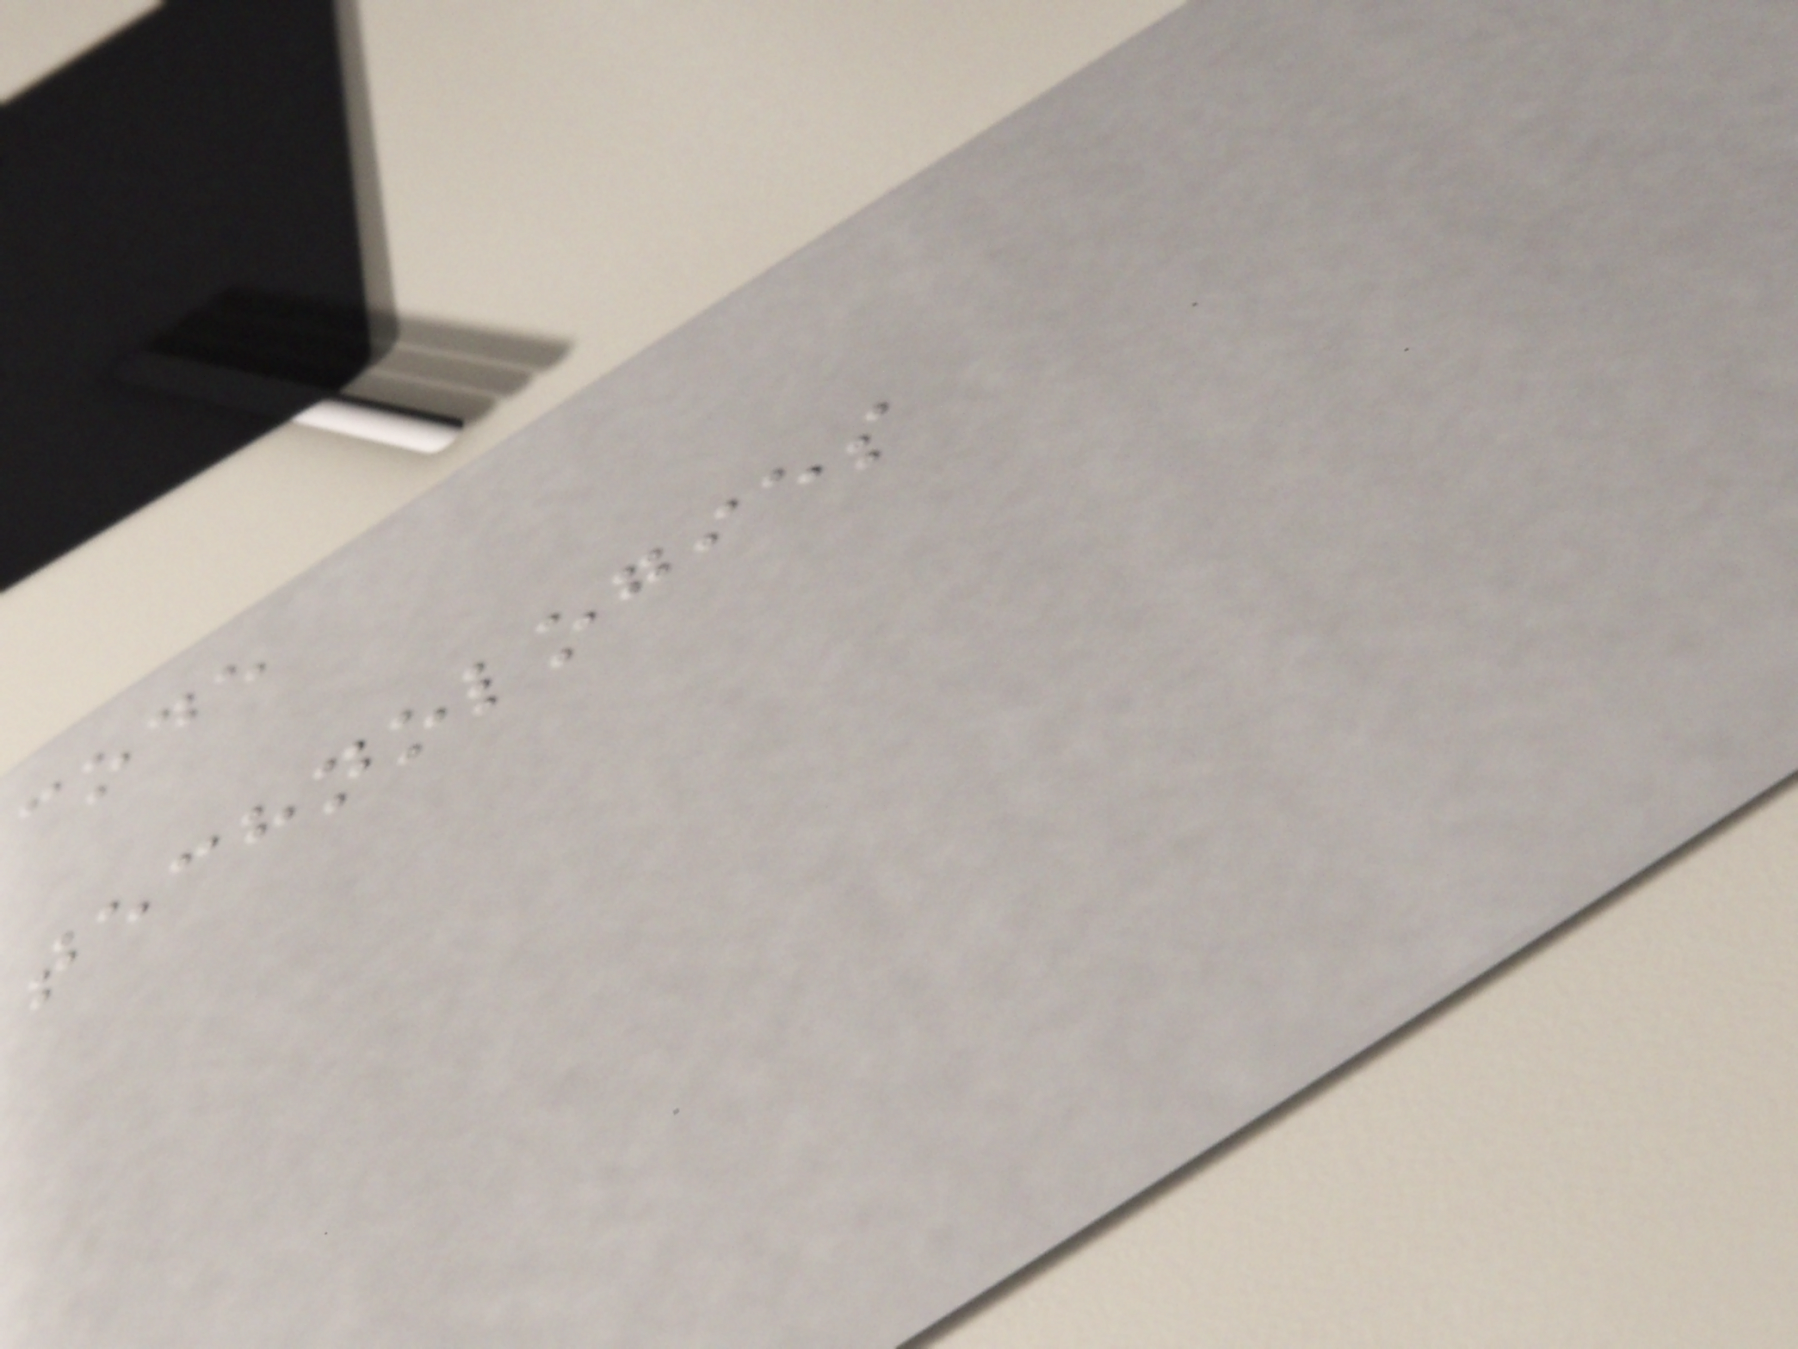code
technologies
